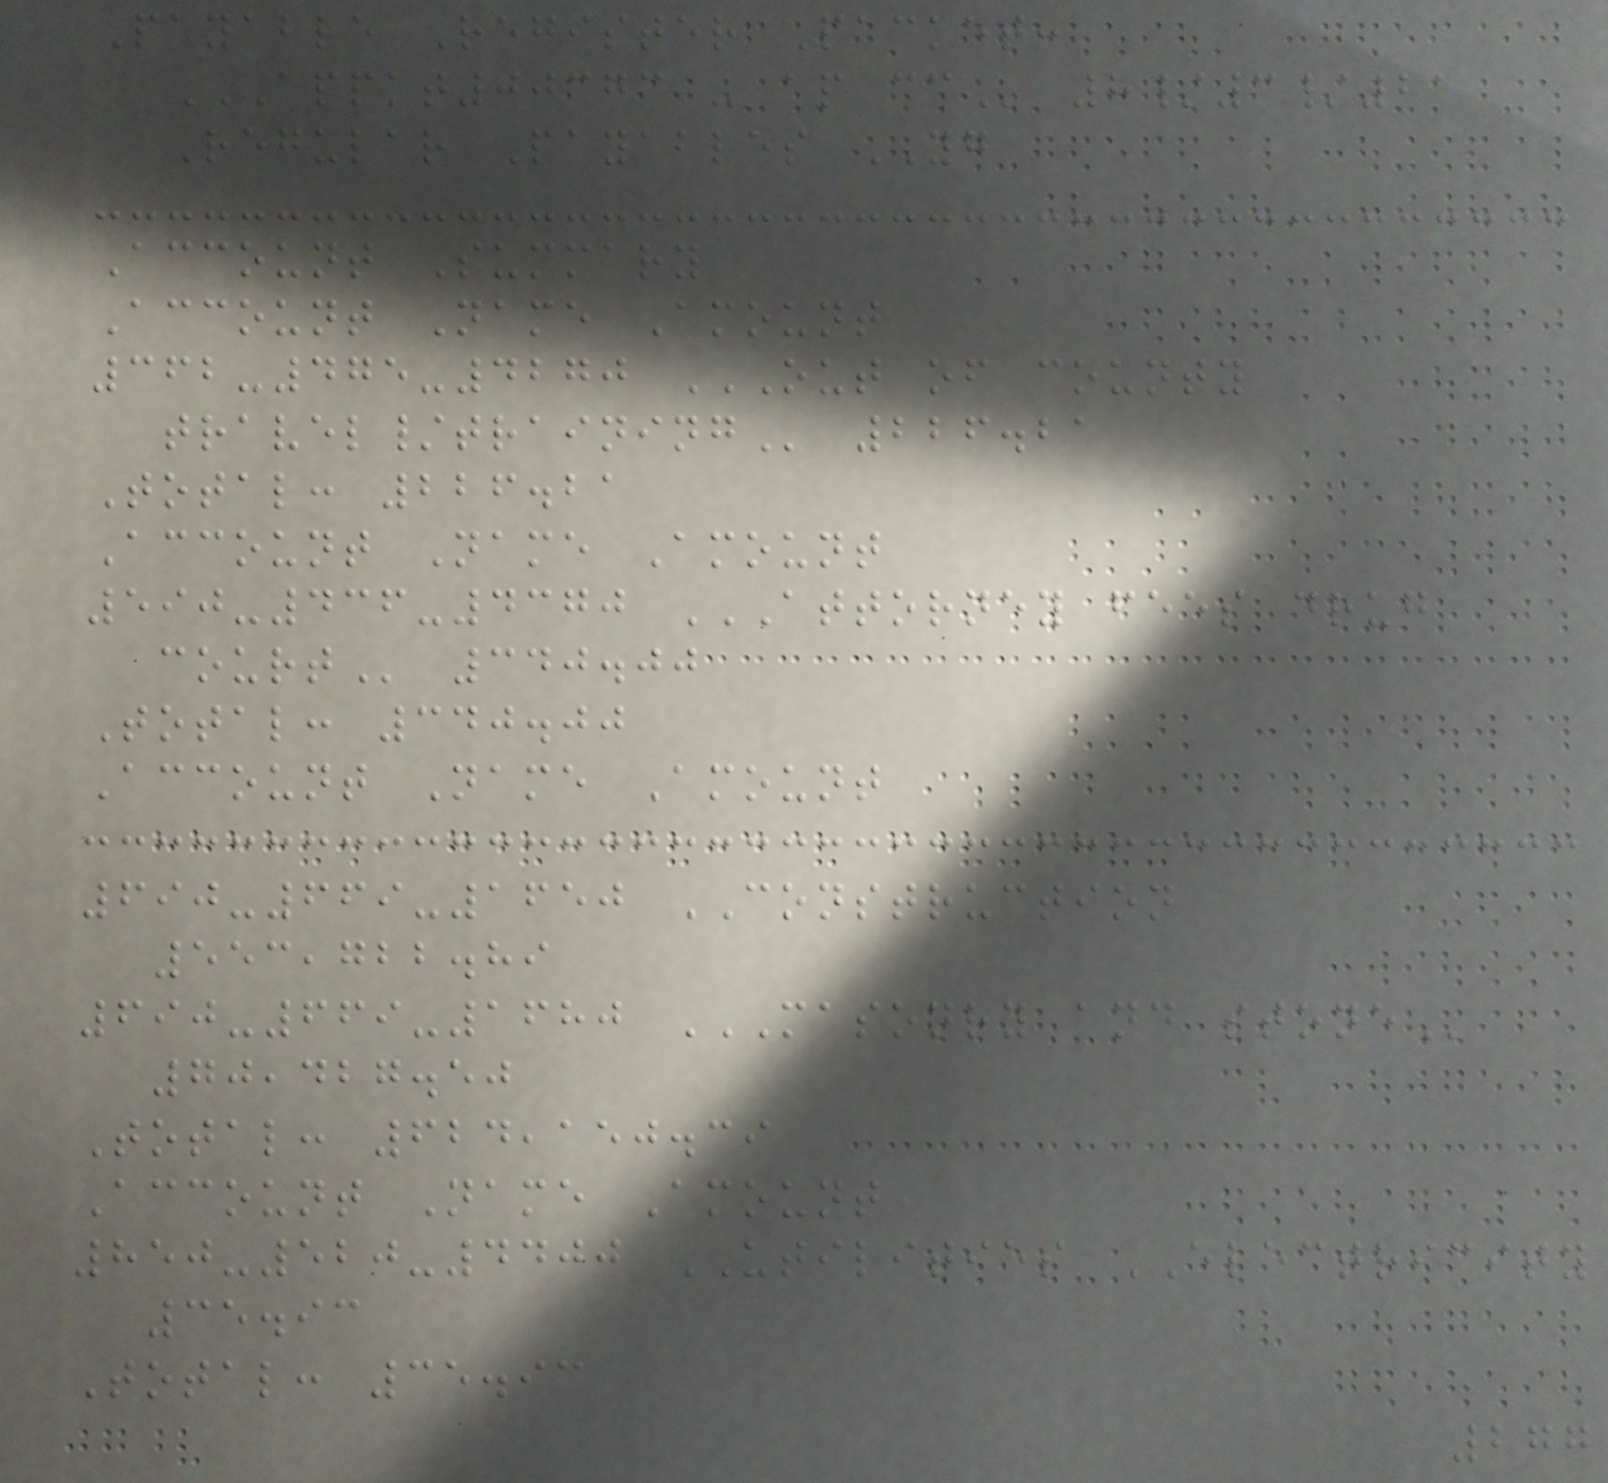Payable Register Packet:
APPKT00373 - AP CC 8/3/21
Regular Payables YG
Account Summary
Account Name Amount
362-475-4270 OUT OF COUNTY
TRAVEL/TRAINING 226.21
Total: 226.21
Account Name Amount
590-436-4370 ATTORNEY FEES DRUG
COURT 340.00
Total: 340.00
Account Name Amount
690-669-1650 CONSTRUCTION
553,722.89
690-669-1680 MASONRY AND STONE
70,427.50
Total: 624,150.39
Account Name Amount
850-520-4400 UTILITIES ELECTRICITY
35.93
Total: 35.93
277
